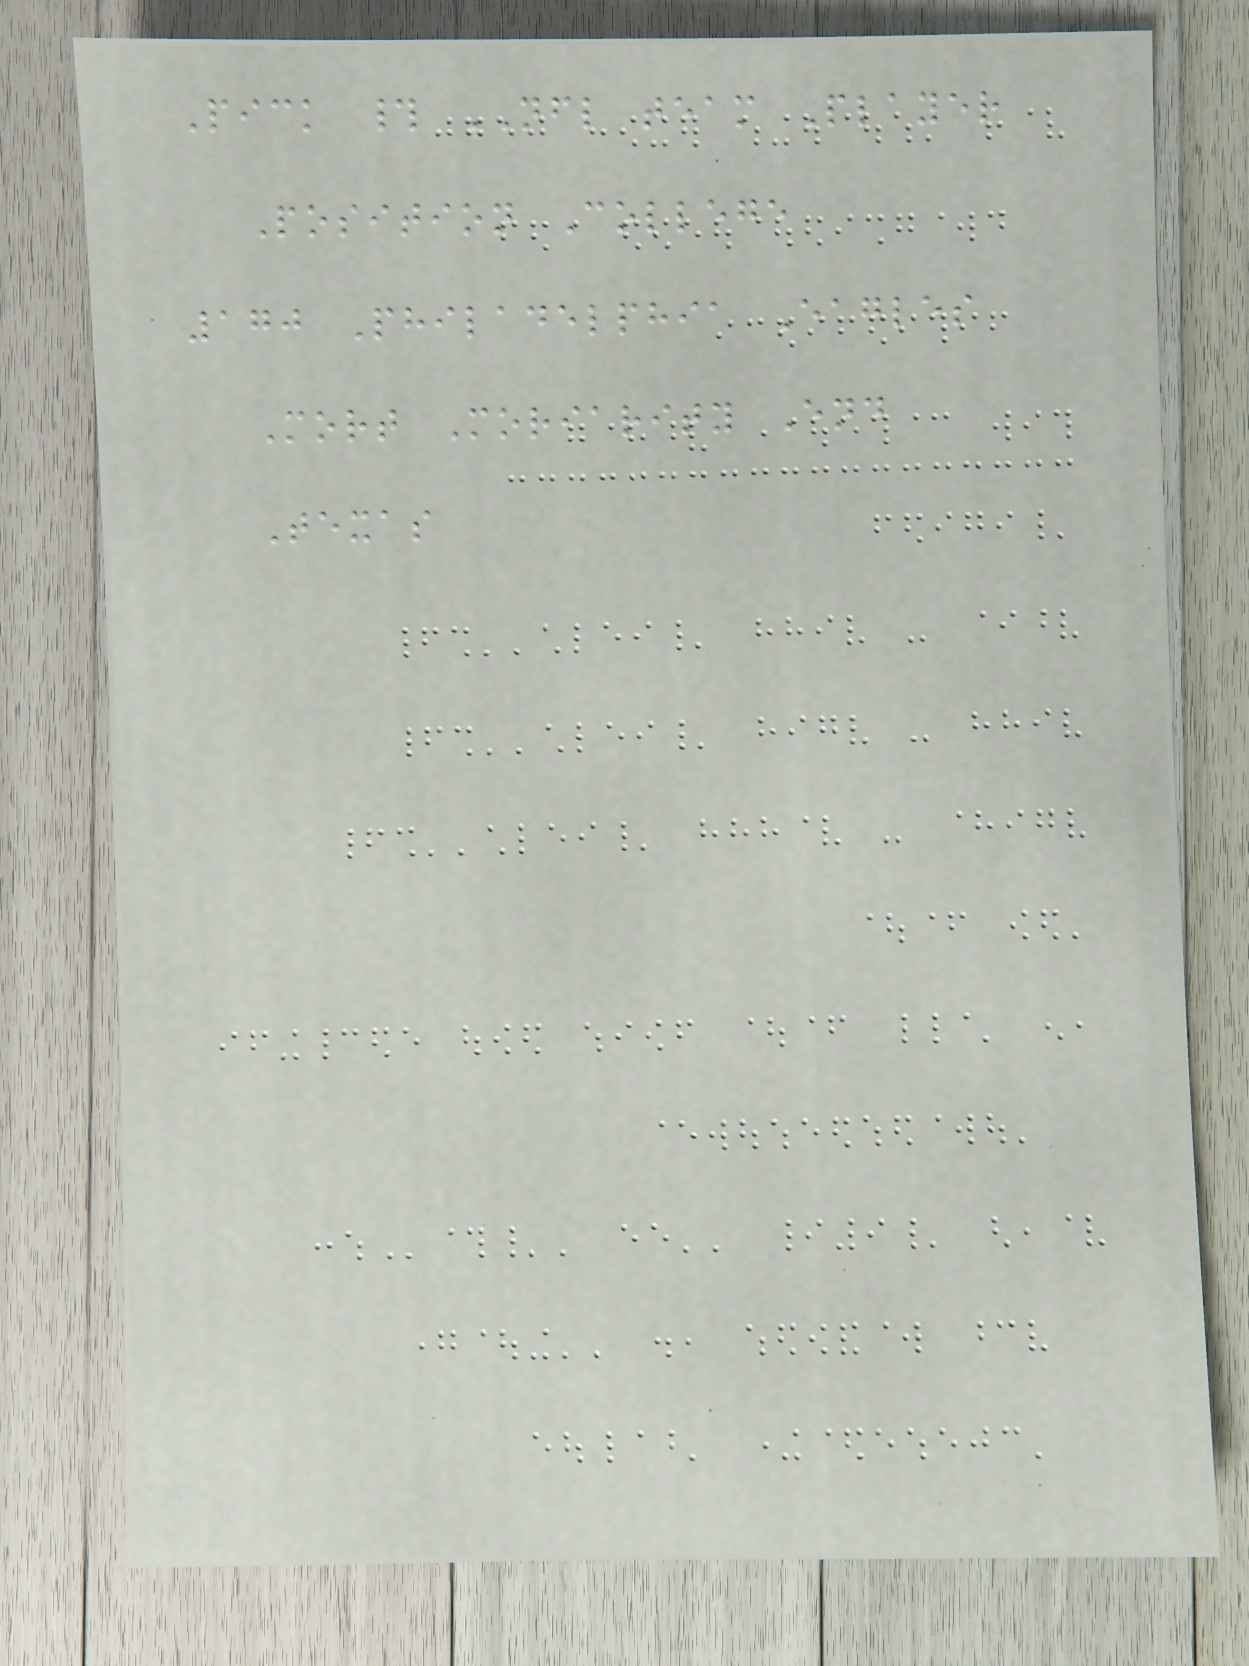Pick # NFL team Player
Position College
170 Philadelphia Eagles
Mort Moriarity End
Texas
